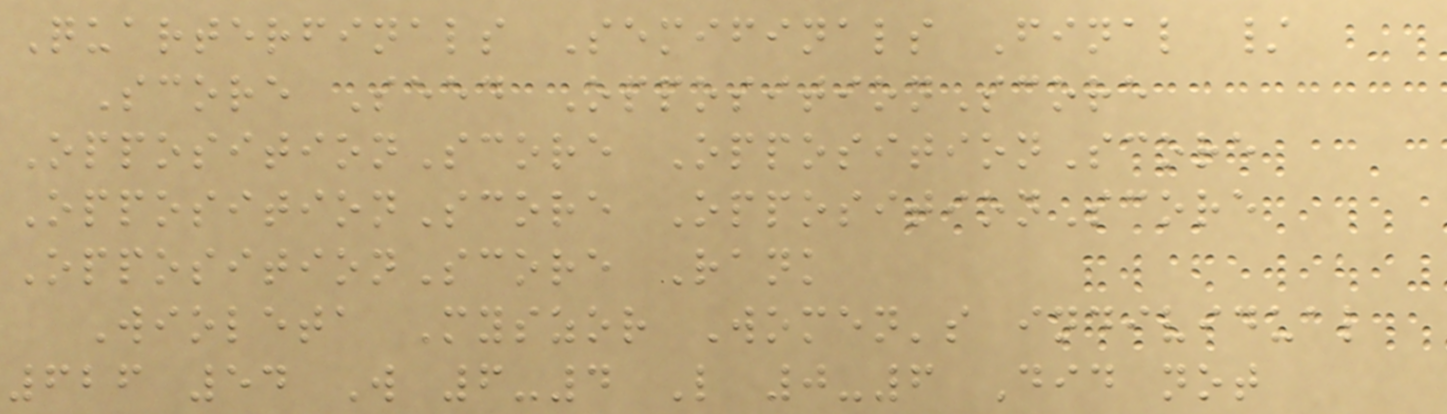Quarterfinals Semifinals Final /
Score Seed OppositionScore
OppositionScore OppositionScore
OppositionScore OppositionScore
OppositionScore Rank
Wioleta Myszor Women's individual
626 54 W 6-4 L 0-6 Did not
